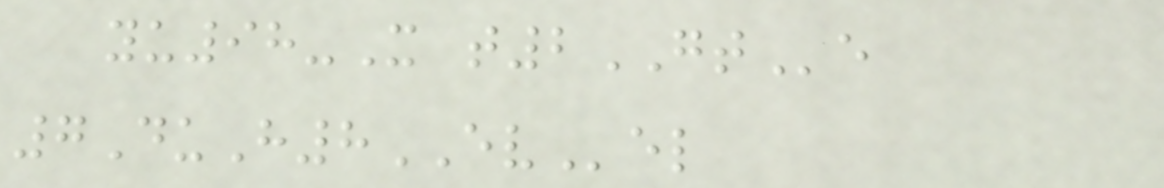yu98-X t2GTe
7DuH8EVel
